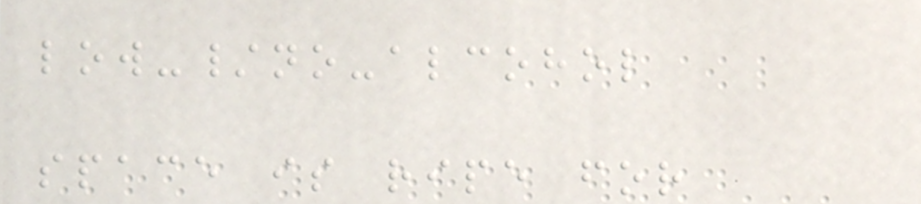low-/no-alcohol
space is ripe for
